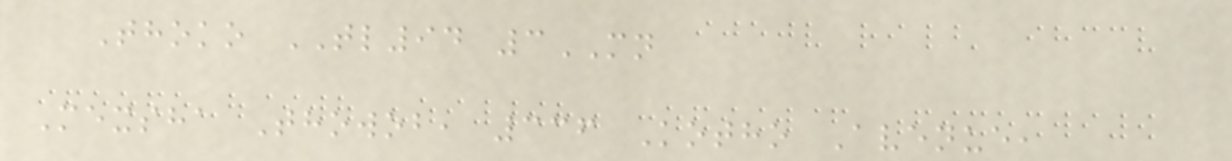Thoko TL94 3MN
Mexsha Thowob, 336 Kotho Avenue,
